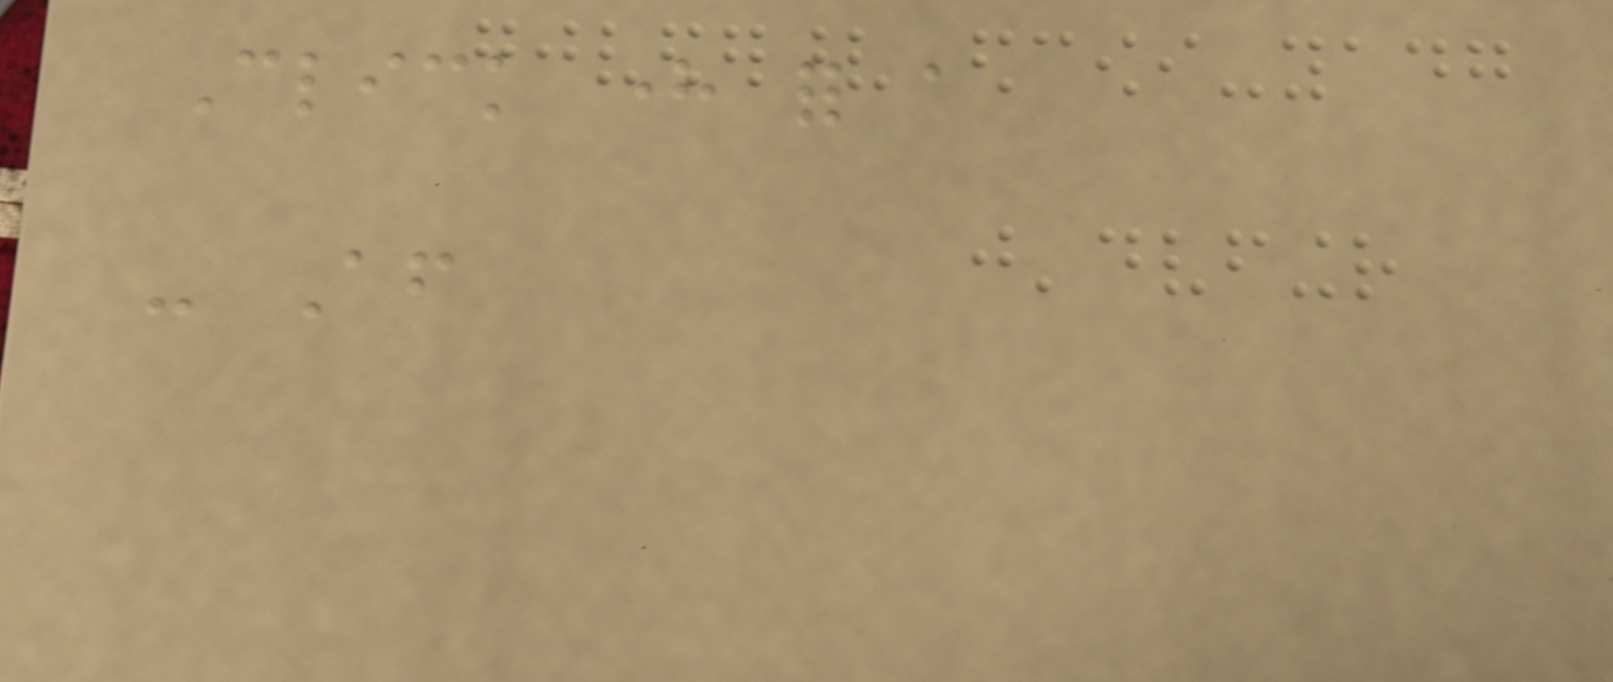Click here for a
- After
